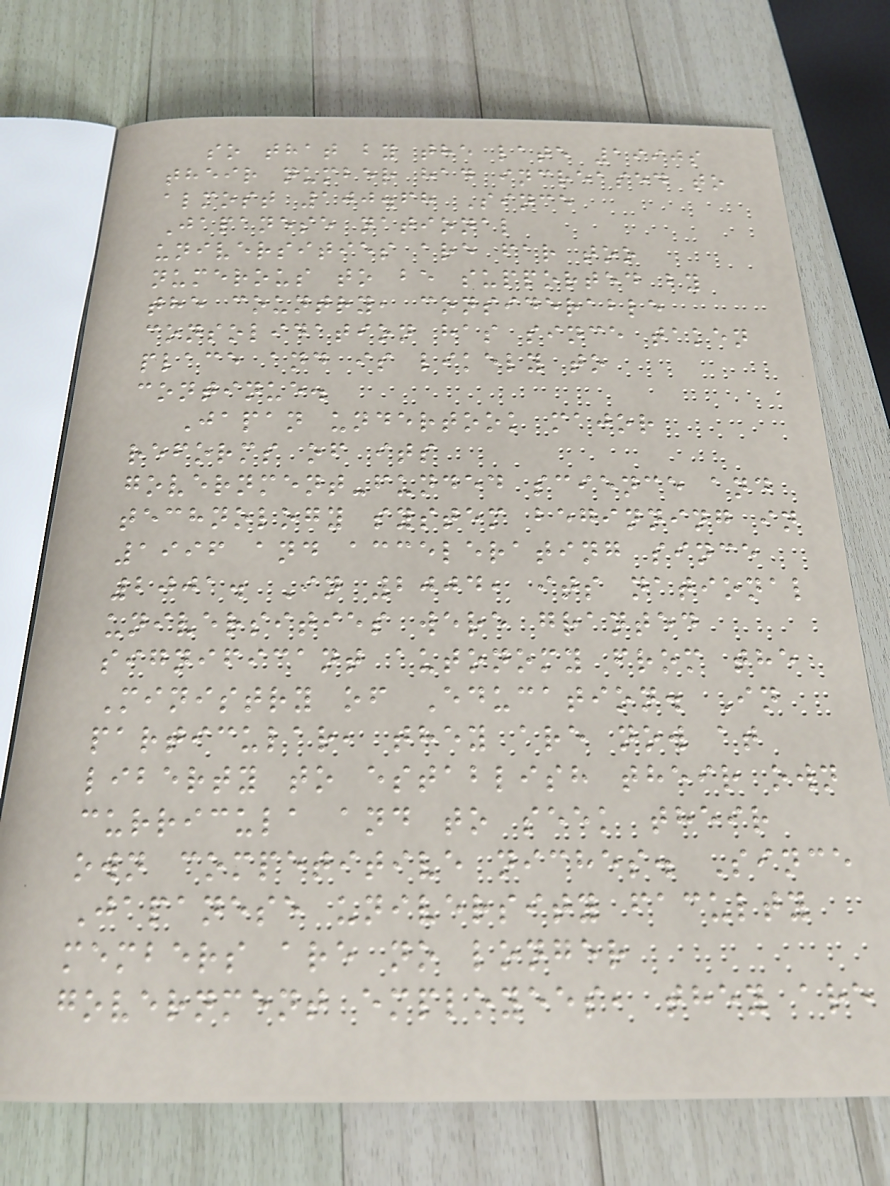so that by the late 1990s
their number had increased to
almost 100.68 Since
Japanese national
universities are far too
numerous to be supported by
the country, considerable
consolidation has since taken
place and is likely to
continue.
Japan undertook major
reforms of its
government-funded science and
technology system beginning in
1996 and accelerating since
2001. In 2004, its national
universities were granted
significant autonomy from the
Ministry of Education. In
particular, they are now at
liberty to establish their own
curricula and to seek their
own competitive niches. Since
Japanese university faculty
members are no longer
government employees, they are
